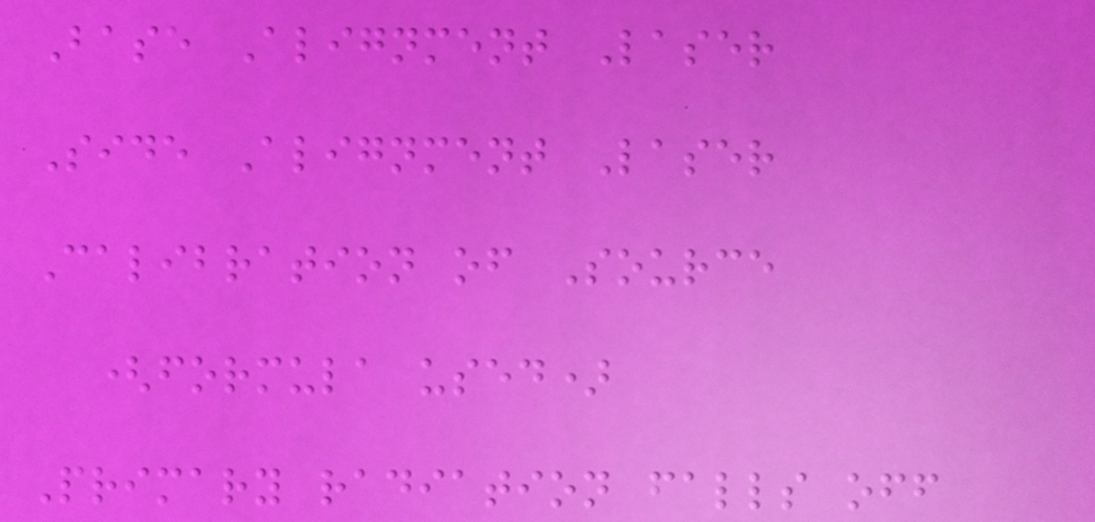Base Alignment Laser
Side Alignment Laser
Calibration of Source
(formula used)
Primary radiation falls off
